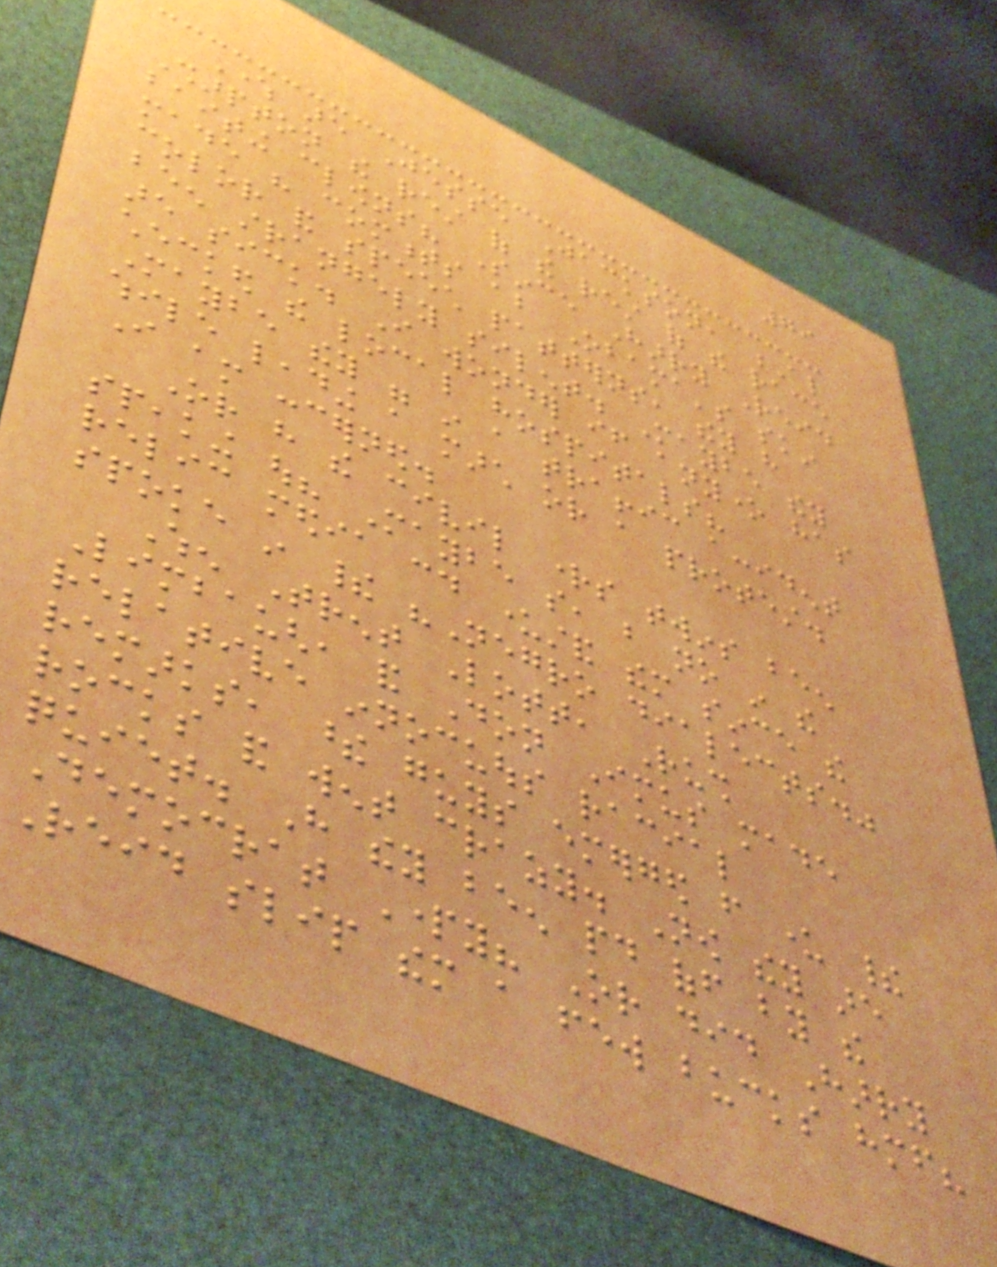79
Where are Jesse Jackson, Al
Sharpton the rest of the rest of the race
baiting clowns? Since Harry Reid
made his comments about Obama's skin
color and speech patterns, they have
been strangely silent. Maybe they
are sick. I wonder if anyone has
checked the local hospitals?
Maybe they were in a traffic accident
while leading a march or a protest.
I am concerned.
Or have the civil rights twins been
speaking out? Maybe so, but no in the
relic media could understand them since the
spoke in their "Negro dialects."
When Trent Lott, Rush
Limbaugh, and Don Imus made
relative innocuous racial
remarks, these guys emerged from under their
rocks and went crazy. Now they are
quiet. Have they been paid off by the
Democrat Party? Or did Harry
Reid slip them a few bucks himself?
